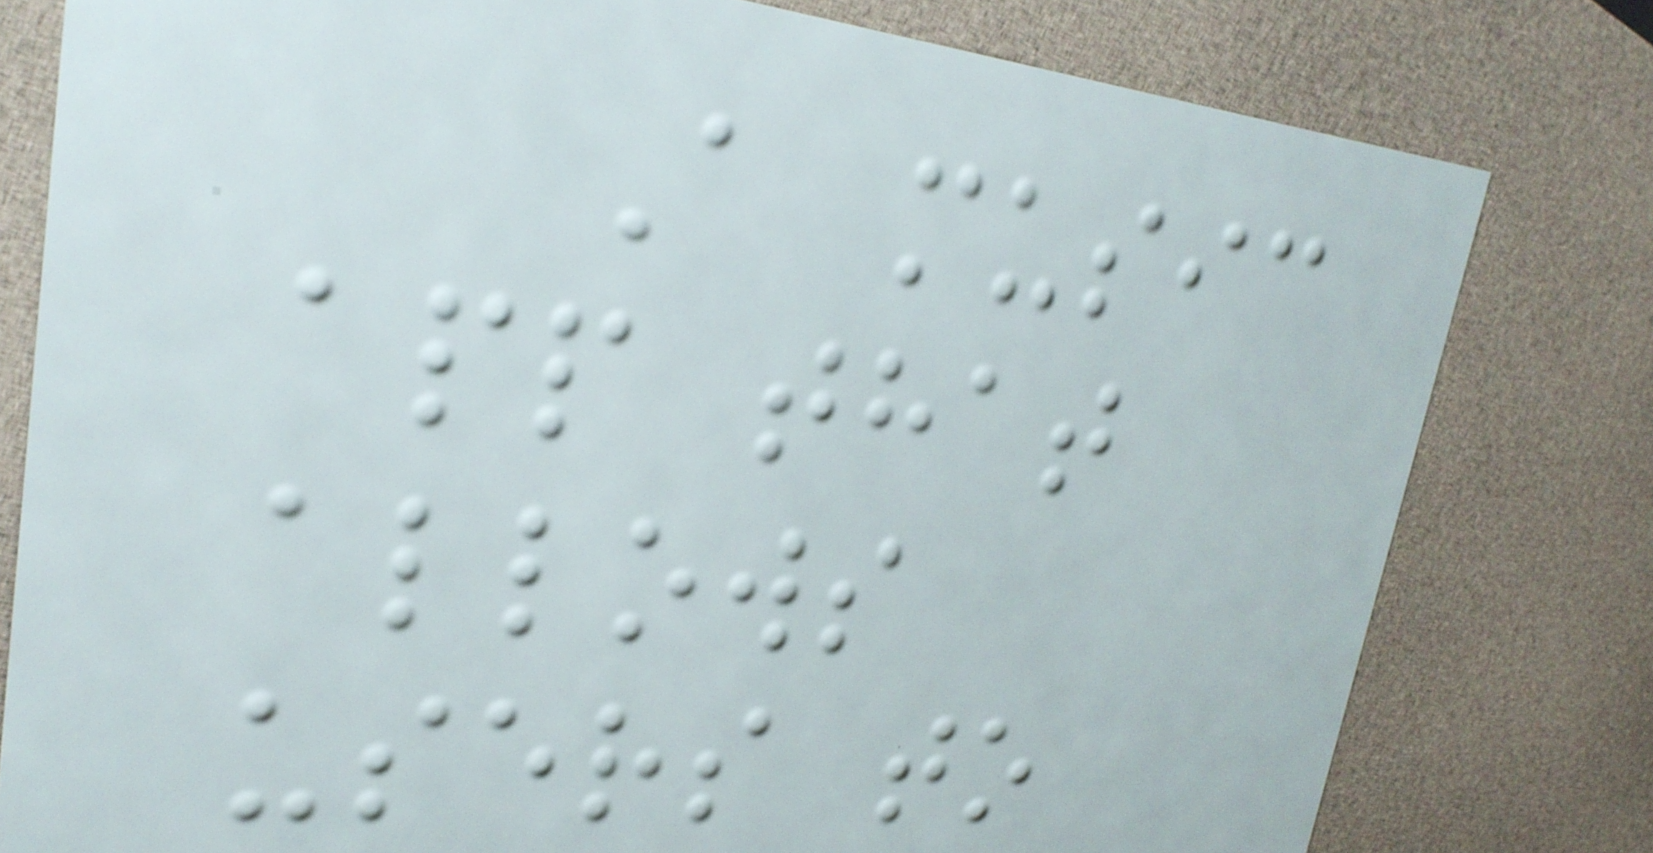A music
app that
allows
users to
